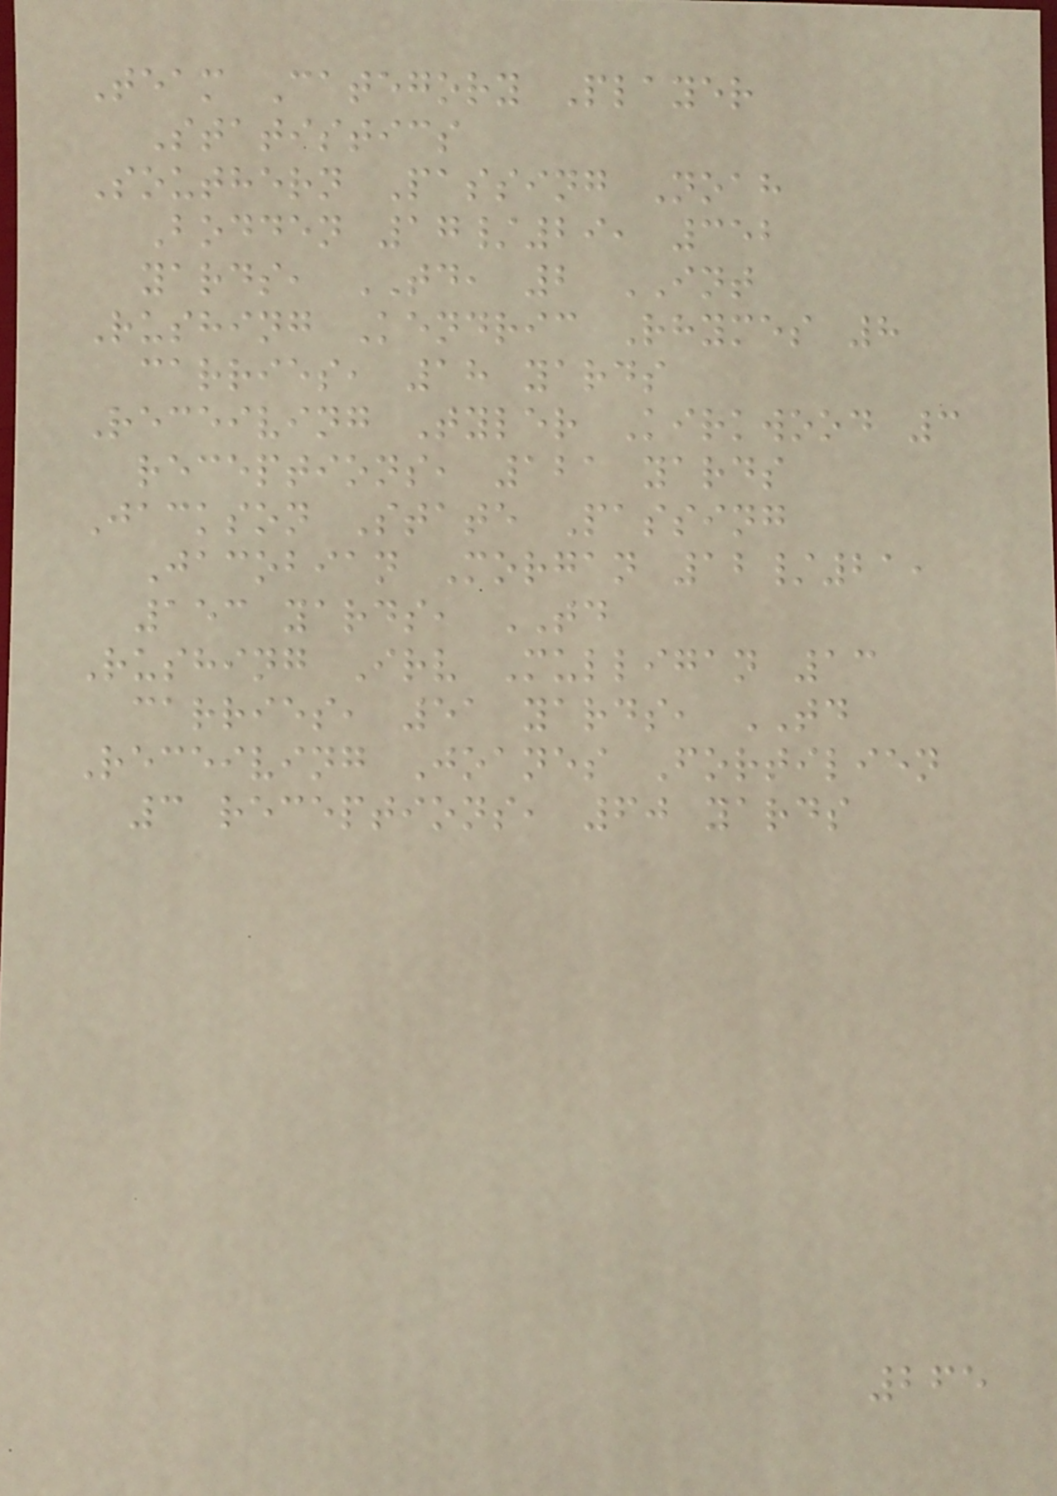Team Category Player
Statistics
Southern Passing Noah
Bodden 17/29, 352
yards, TD, 2 INT
Rushing Kendric Rhymes 8
carries, 18 yards
Receiving Tyler Kirkwood 3
receptions, 121 yards
Jackson State Passing
Jacobian Morgan 12/21,
153 yards, TD
Rushing Irv Mulligan 13
carries, 51 yards, TD
Receiving Joanes Fortilien
3 receptions, 60 yards
265
